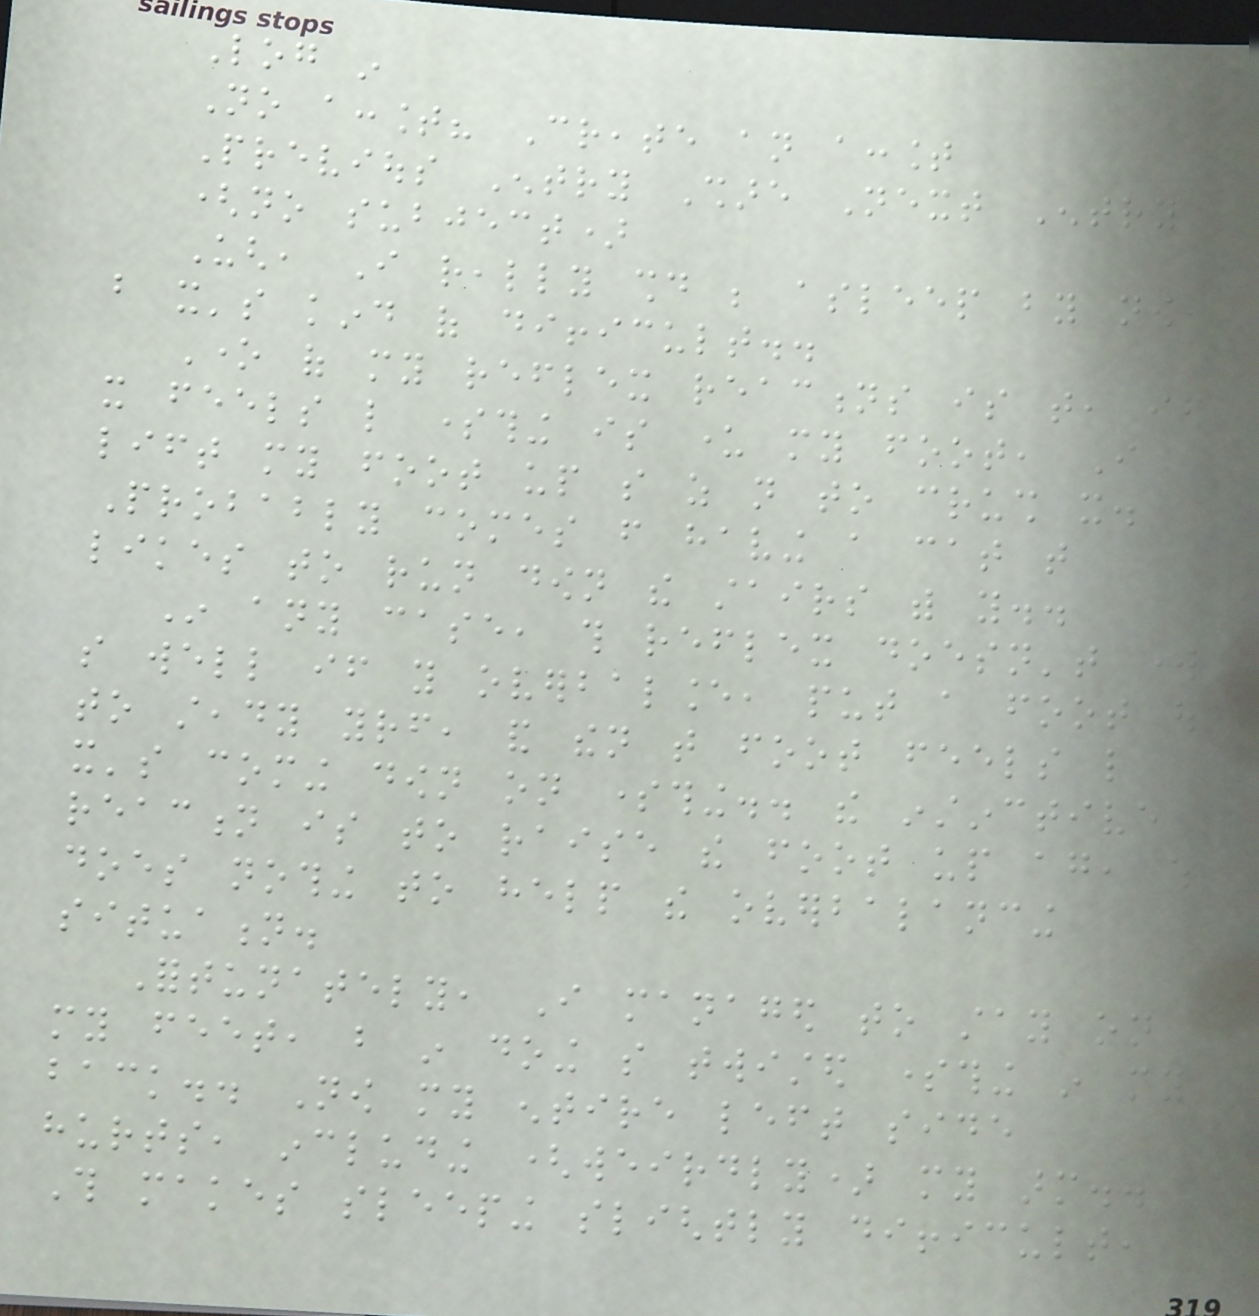Log in
No account? Create an account
Previous Entry Share Next Entry
(no subject)
Ugh, I really should be asleep by now,
but it's kind of difficult..
One of my reflex reactions is that, if
it feels like something is under my foot, I
lift my foot up so as not to crush it.
Probably comes from having a cat that
likes to run down the stairs with you..
In any case, this reflex doesn't work
so well if you overbalance, put a foot out
to steady yourself, and then that foot feels like
it's coming down on something.. the instinctive
reaction is to raise the foot up again, which
does nothing to help the overbalancing
situation.
Fortunately, I managed to stay on
my feet, but in doing so twisted something in my
back.. Now my entire left side
hurts, including (weirdly) my arm..
This makes sleeping slightly difficult,
